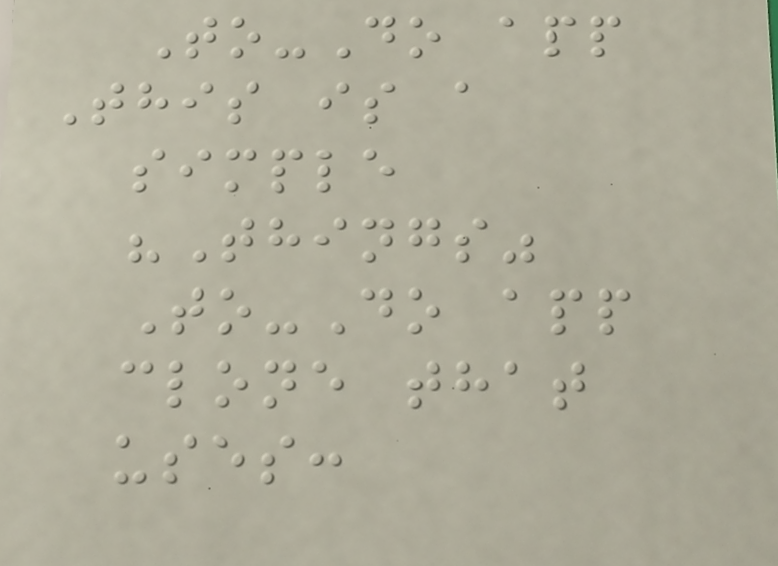To-Do app
This is a
simple
"Things"
To-Do app
clone that
uses:
